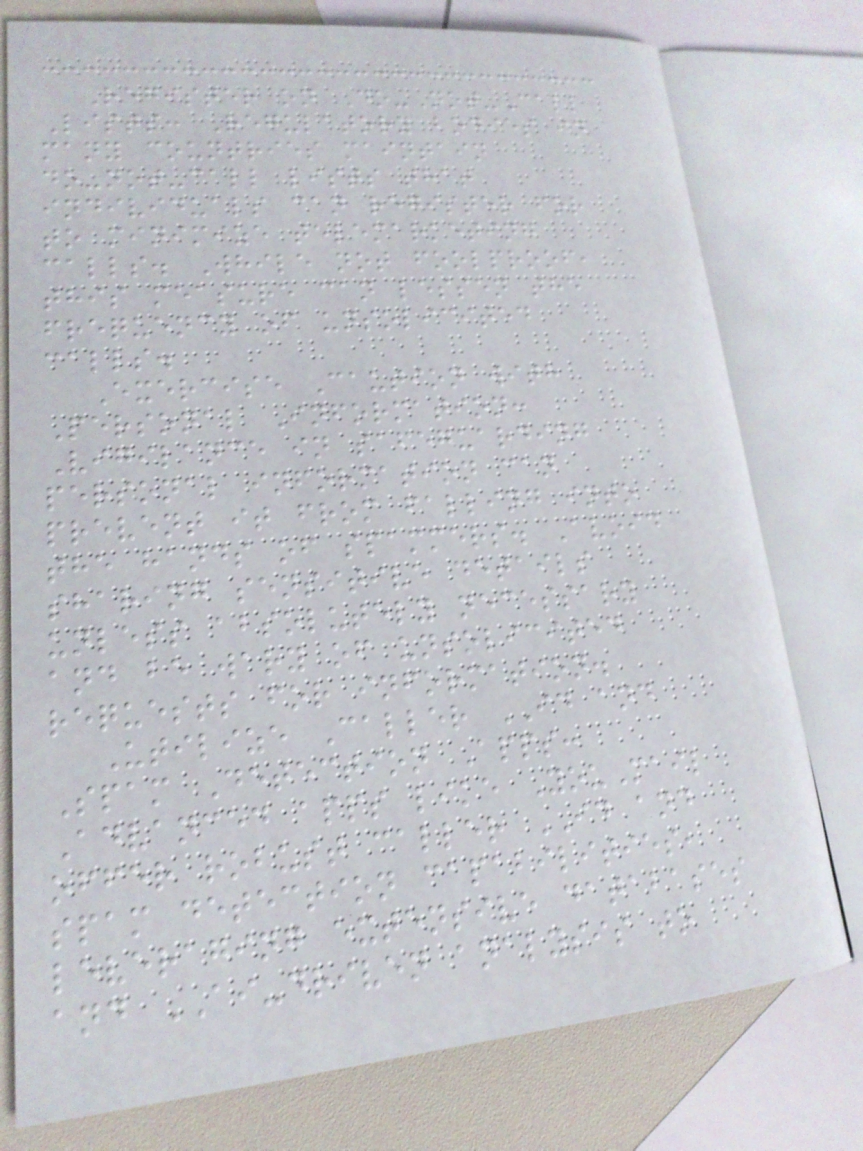Register on Do-Not-Call
Lists: Regulatory bodies in
many countries maintain
do-not-call lists that
individuals can register for
to minimize telemarketing
calls. While not foolproof,
this measure can lessen the
frequency of unsolicited
calls.
Exercise Caution with
Personal Information:
Vigilance in safeguarding
personal information can
prevent it from falling into
the hands of spammers. Avoid
sharing sensitive details
unless absolutely necessary
and be wary of unsolicited
requests for information.
Utilize Caller ID and
Spam Detection Apps:
Advanced apps like YouMail
offer robust caller ID and
spam detection capabilities,
leveraging extensive databases
and AI-driven analysis to
